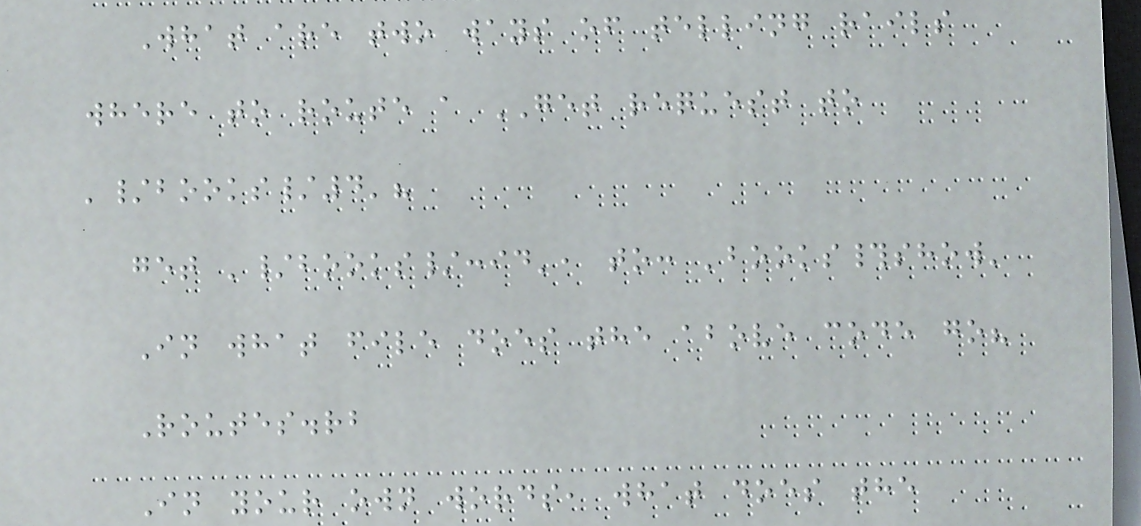What are two ways of telling rails
where to route a GET request to
'/books/4'?
get '/books/:id', to: 'books#show'
In what file does the above code go?
Routes.rb
In your own words, what does the
